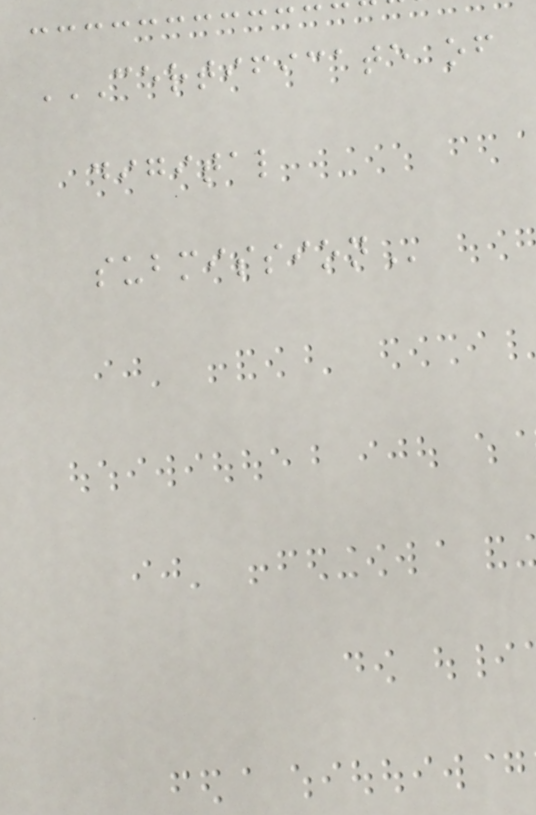CERTIFICATE OF
DIGITAL
SUBMISSION
